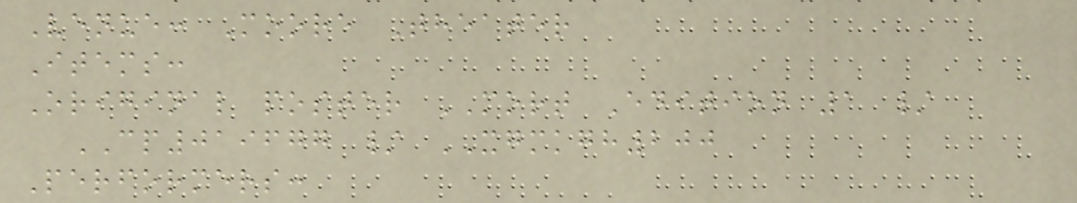Venue: Moore Theater
Items:
Original poster MORT Edition 1 /
CP019677 / XGMKGH200
Performers:
